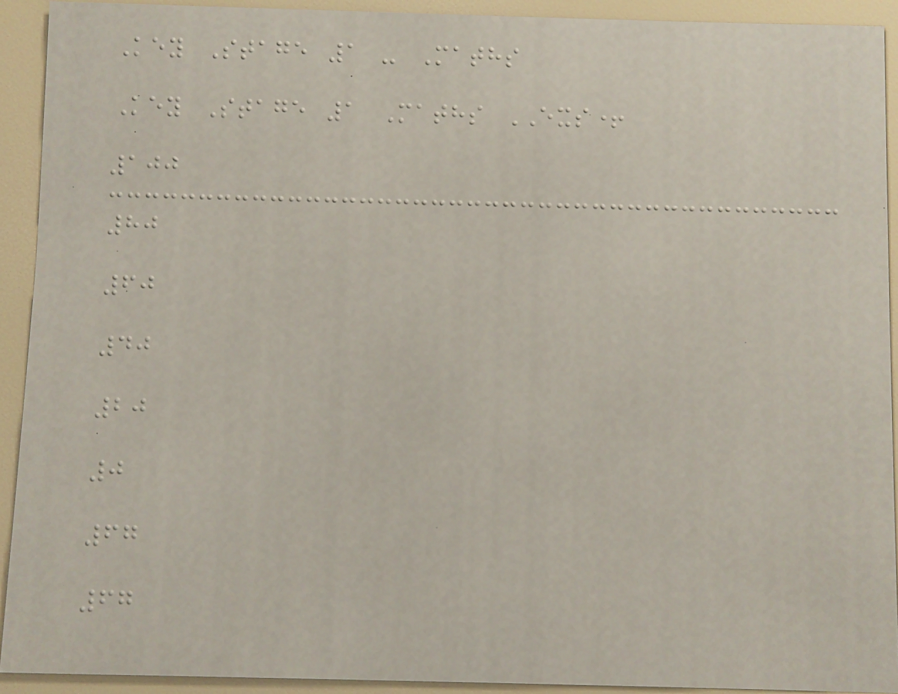Key Stage 1 - Maths
Key Stage 1 Maths EXS+
100
80
60
40
20
0
67
67
